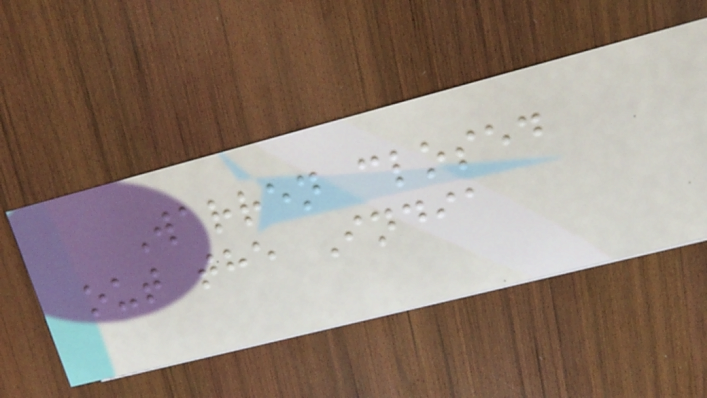Warren closed
out the India
